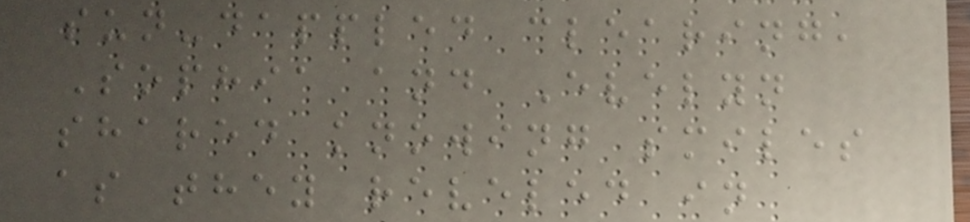sun-dappled clearing,
Sophia and Evelyn
shared knowing smiles
as they reveled in
